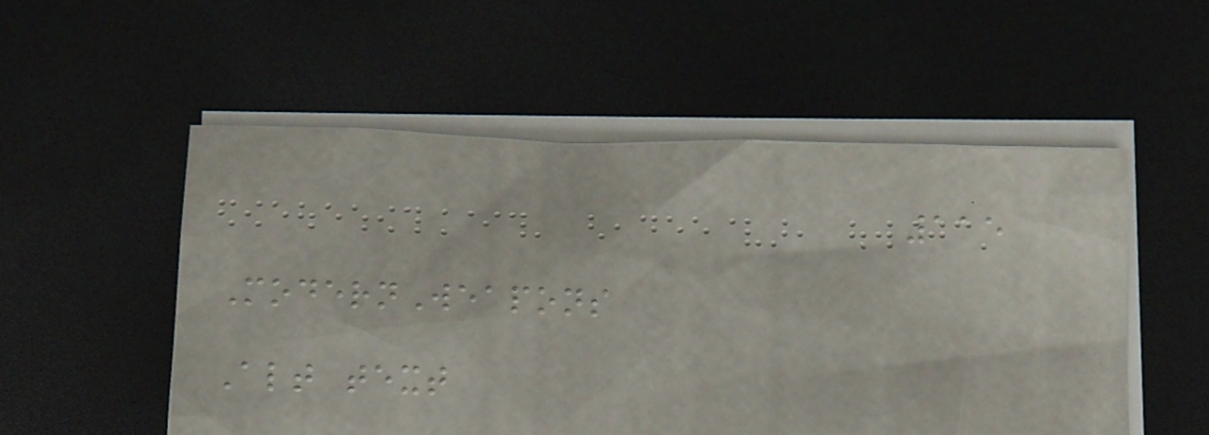115
ModernWeapons
Alt text
